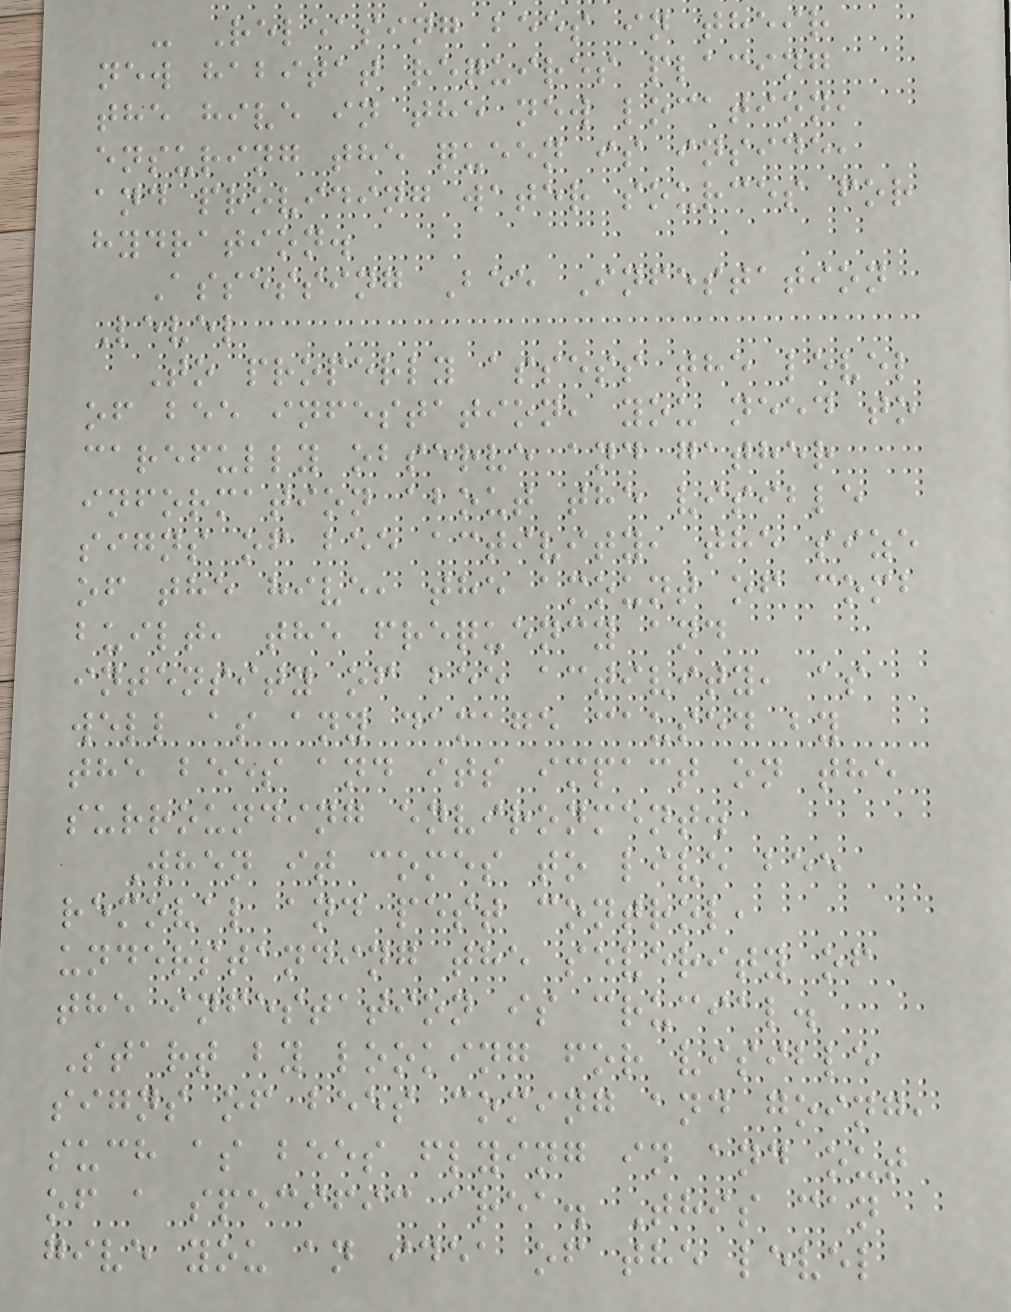- Releasing bees in their
new habitat requires placing
the hive in the new location,
ensuring the queen is inside,
and providing water sources for
hydration.
Assessing Bee Infestation
Level
To properly assess the level
of bee infestation, you need to
carefully observe and gather
information about the visible
signs of bee activity, the size
of the hive, the amount of comb
built, the frequency and
intensity of bee activity, as
well as any damage caused by
the bees and its impact on the
surrounding environment.
When it comes to live bee
removal and pest control,
understanding the severity of
the infestation is crucial.
Start by looking for visible
signs of bees coming and going,
such as bees flying in and out
of a specific area. This can
give you an idea of the level
